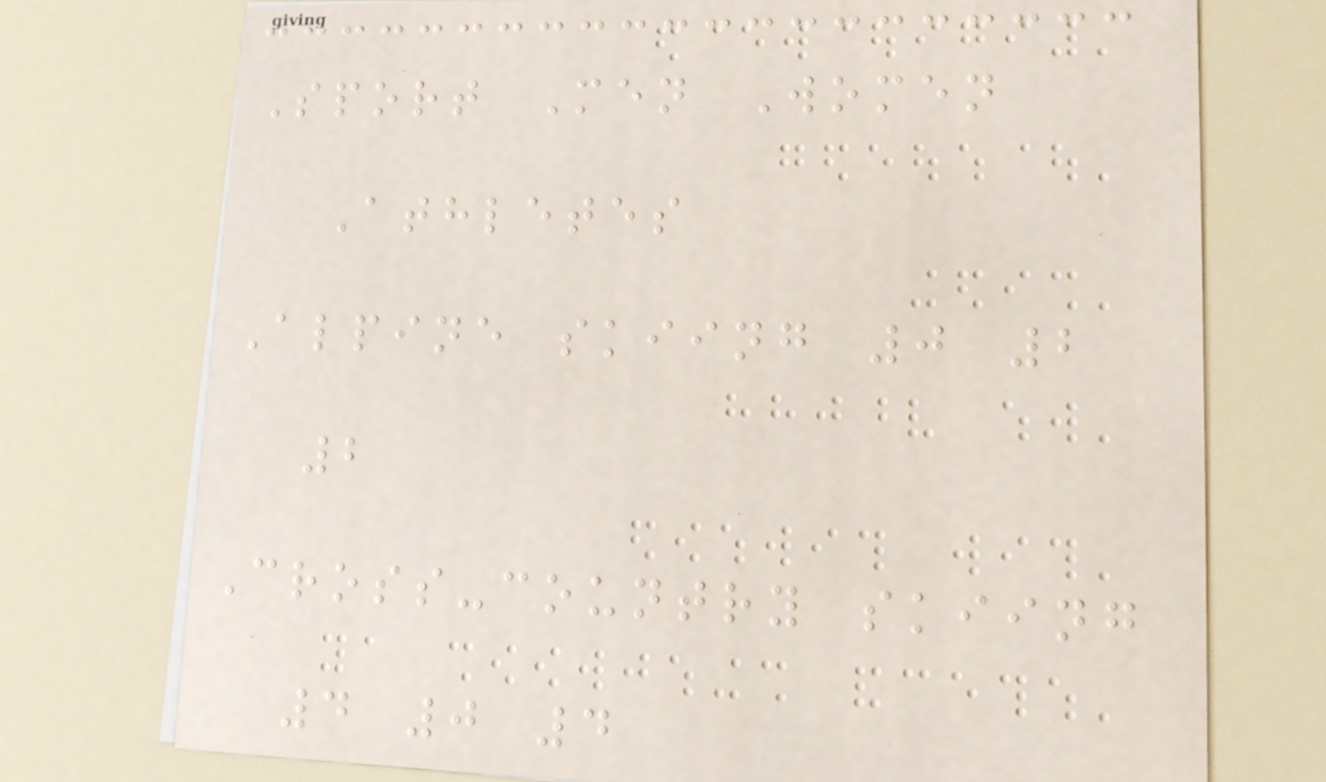Sport Men Women
Athletes
Alpine skiing 0 2
2
Cross-country skiing
4 0 4
